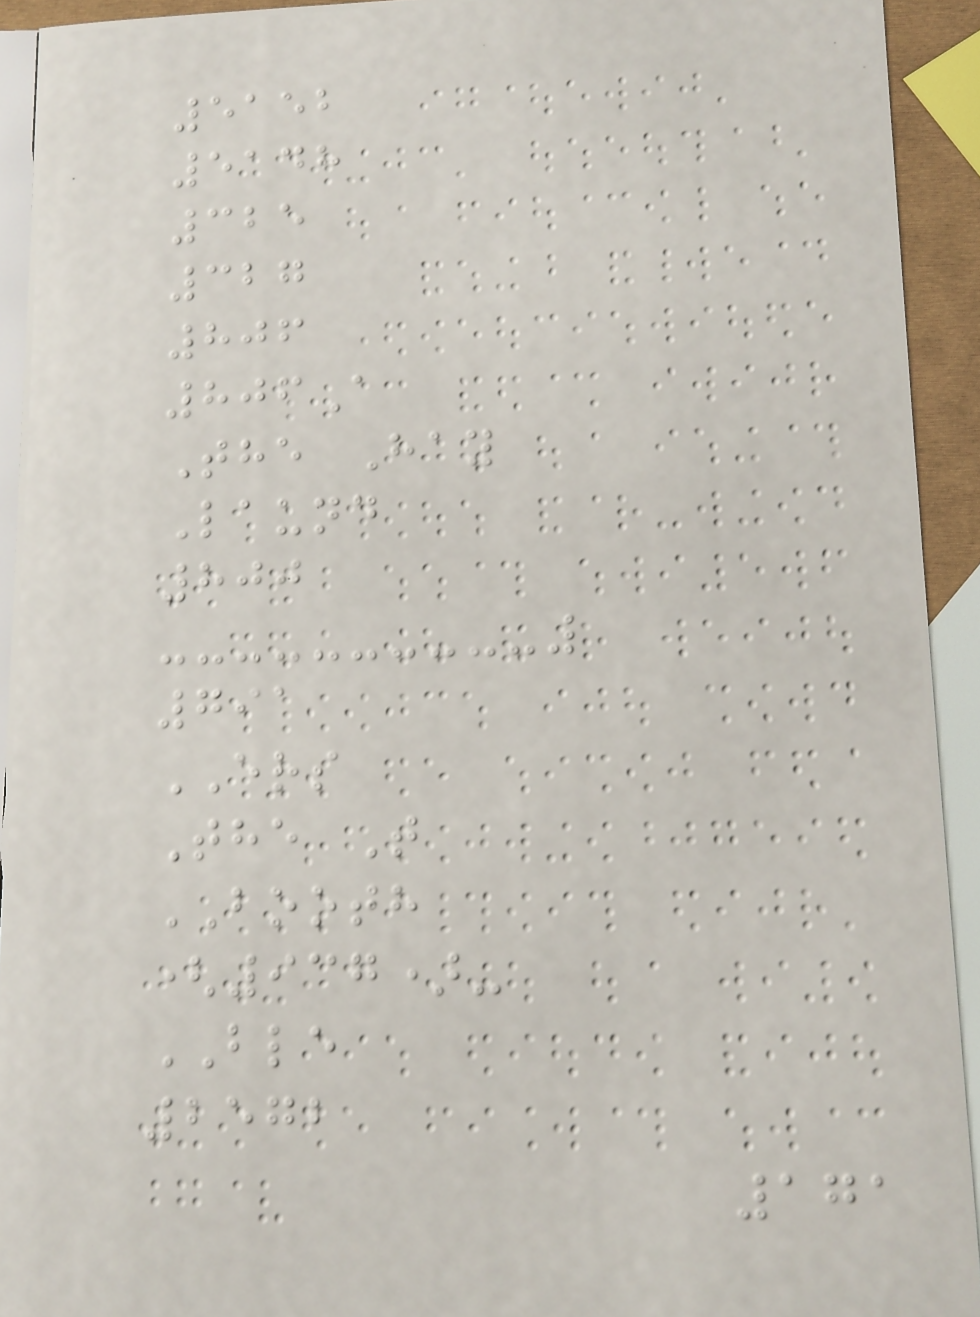5152
5148
325
327
806
806A
The Hay
Laund
800
791
ERS
The T
BOOTH
(937)-
BLE
2572
171
